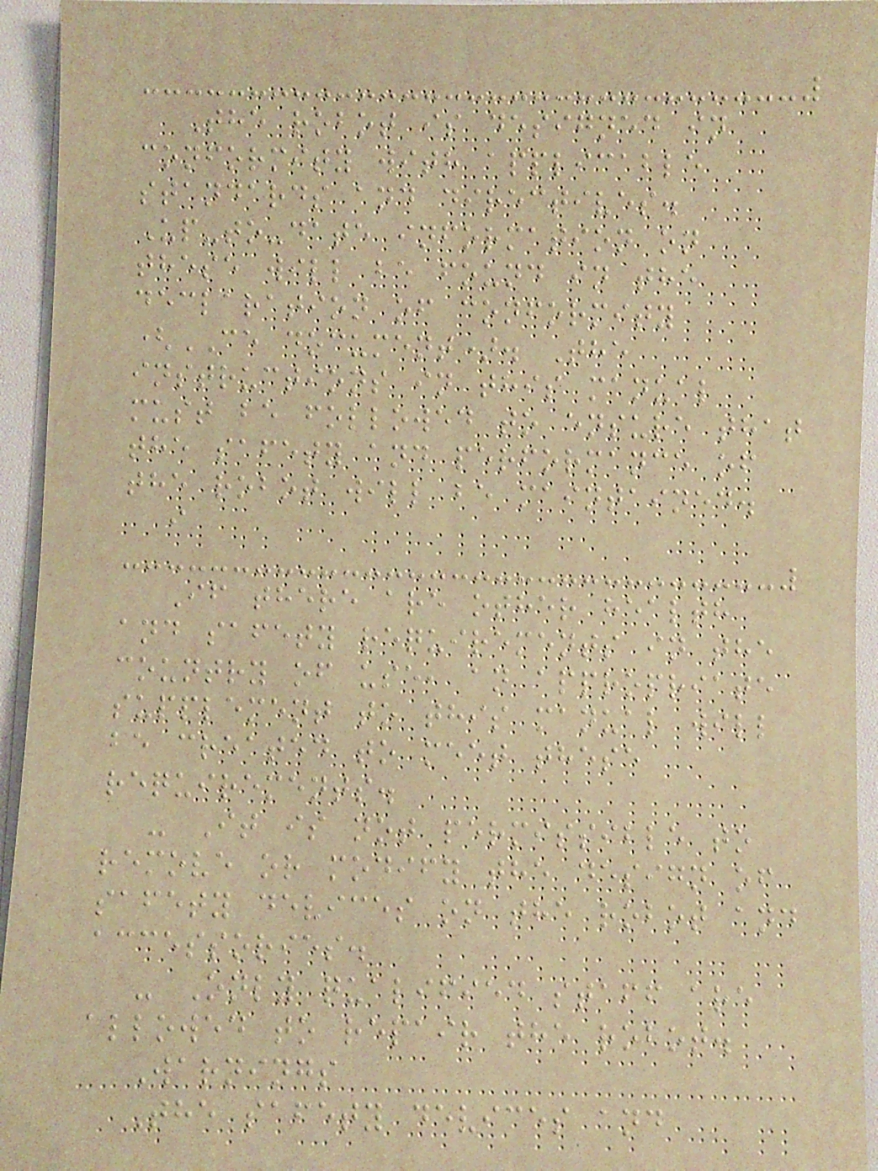The robot is designed in
conformity with applicable
standards and directives.
Up-to-date information on
these will be found in the
declaration of conformity
(CE document). The
instructions in this manual
must be followed to ensure that
the safety and performance of
the robot will be maintained.
i
If there are other health
and safety requirements in the
country of use, an appropriate
supplement to this manual will
be created to meet these
requirements.
- It is not permissible to
remove or modify the design of
safety devices on the robot and
accessories.
- Only qualified staff are
allowed to repair the robot.
Warnings
The safety devices and
